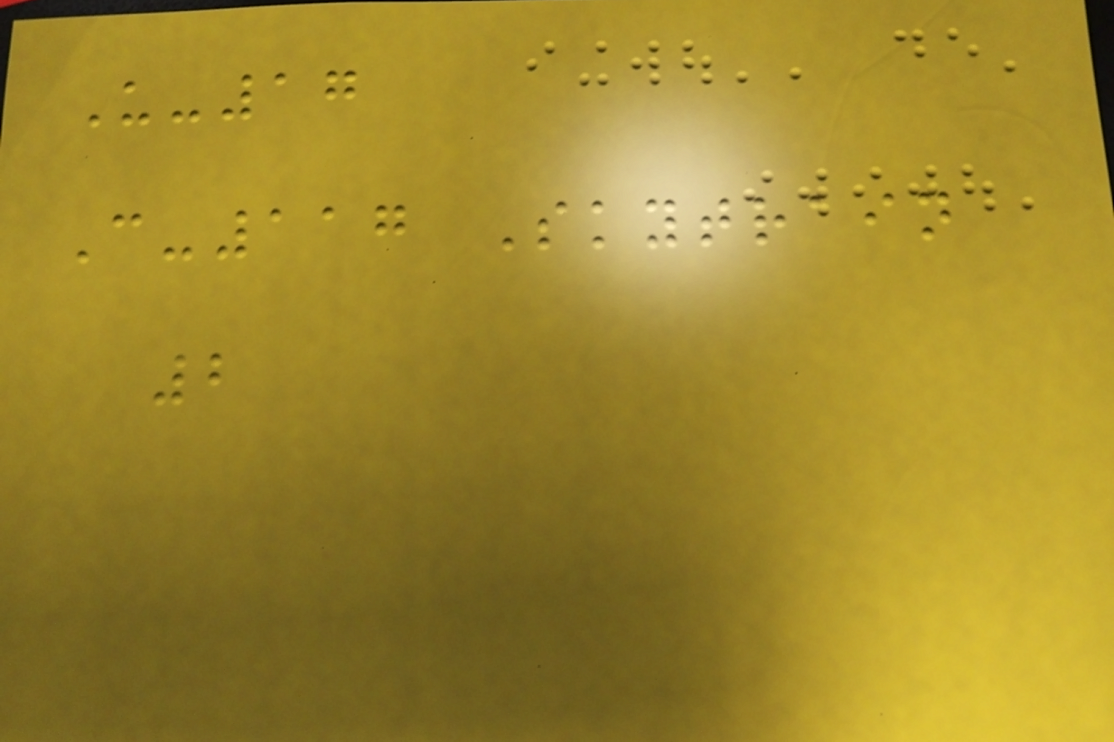U-17
C-117 Skytrain
2
